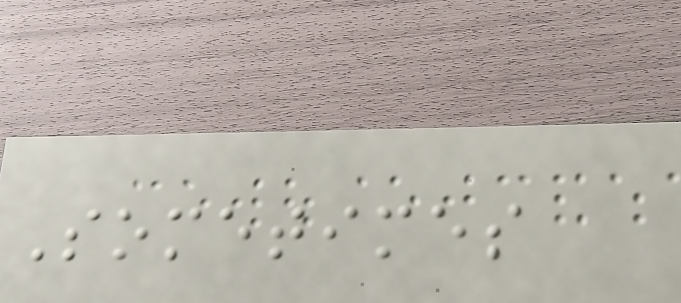Sometimes
